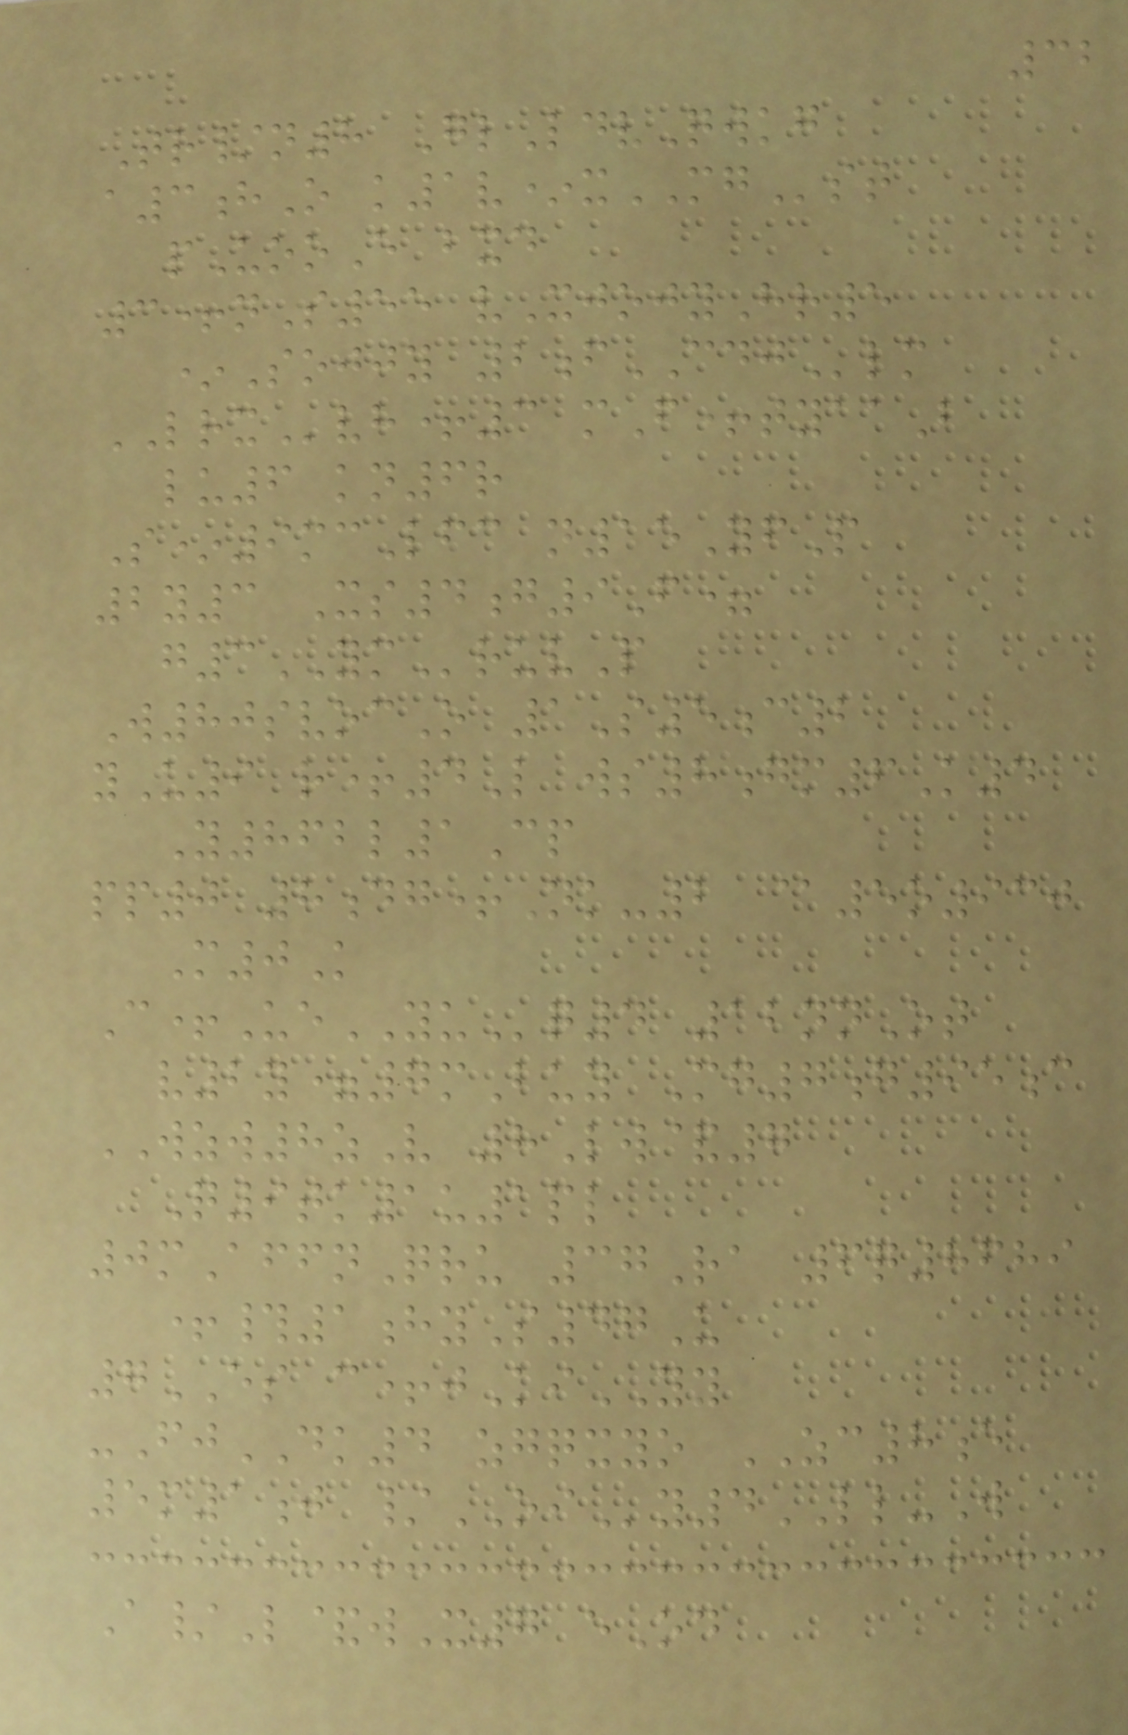32
Tr/n8 GlLdvQwkg
a3hO k1v*xMGst
pUooE bxd
3+nS55 vXjojyHr5
*Sojjy 2fCDJlm
LRXvh+3 mF+tyaaB
lu6 kn6r
S*9mcLfc n15YfP
2y3 Xs4g9F=
g3YMruvP
W80svocO 1S5c2
yU9 r+4L ws8gm6K4
Y862l1Cp
pp0 8dg+Nk-2 @5o930
M0K
C+UeYUq4 12nnOt
v2y=7mBuy Mg7g95c
WZW8zV 8Lw&7
Q9tk1u1pl
0mAffnQru 37Ra 6q8689
+#1hyS47U
7ES c+jKiYY
-FjDK4 zgqxyo ZC8e
5m1j /OIy4LL-W
A/L&wX7 eOd
